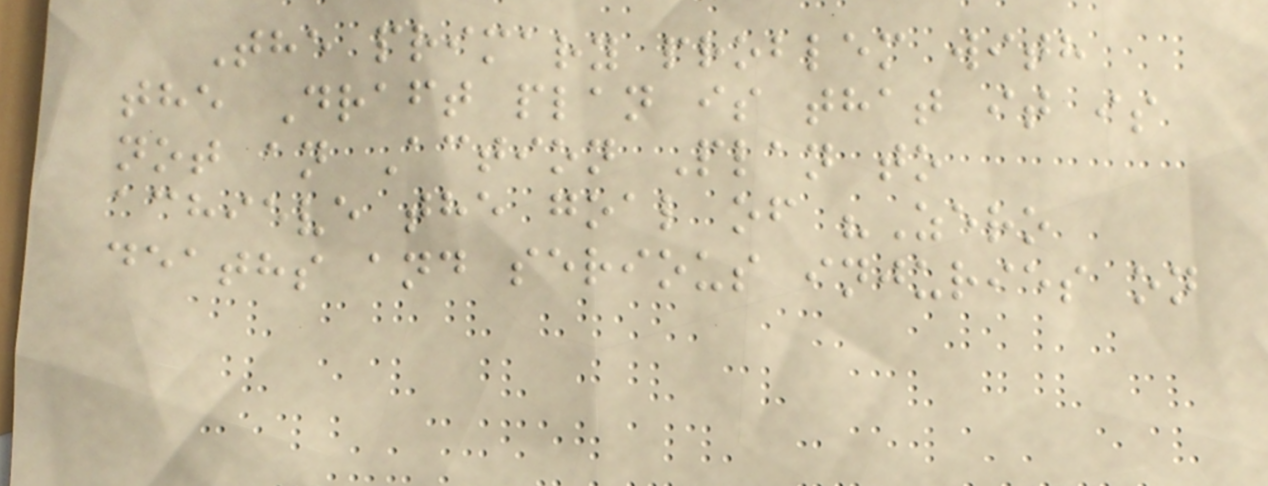The primary problem with
the Draft plan is that it is
not an Action Plan to
achieve the goal of "Zero
deaths and serious injuries on
